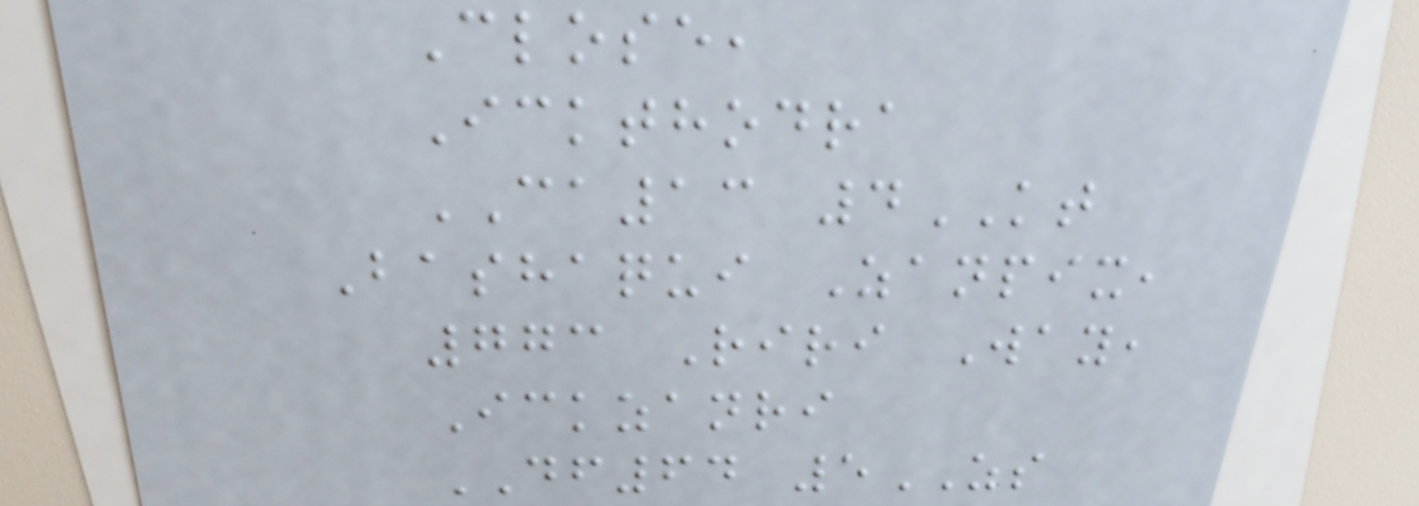Close,
Ickthodra
CA13 4KT
Bashaqui Zanpix,
773 Riri Way,
Ickzanri
DF64 5ZS
